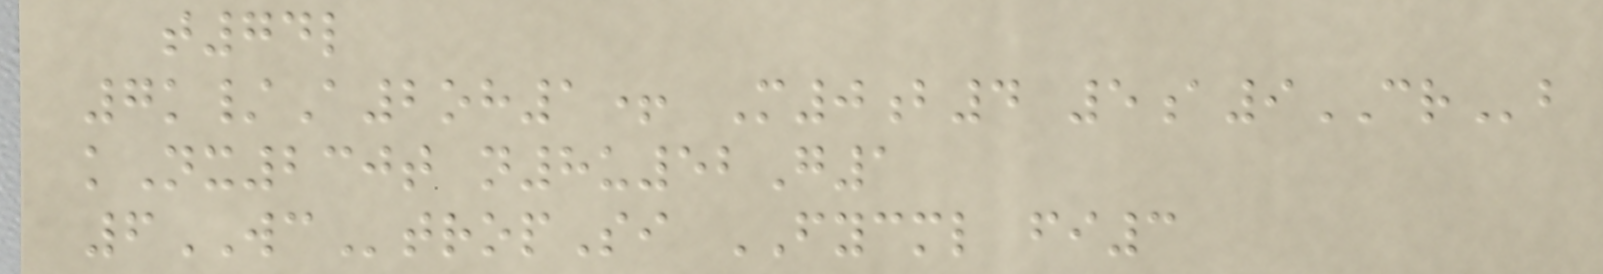t74l
7k/A2oh1+ M0b4 5a9CRb
kNx230t n8u52G1
6WCtropSi FYCML fi3
